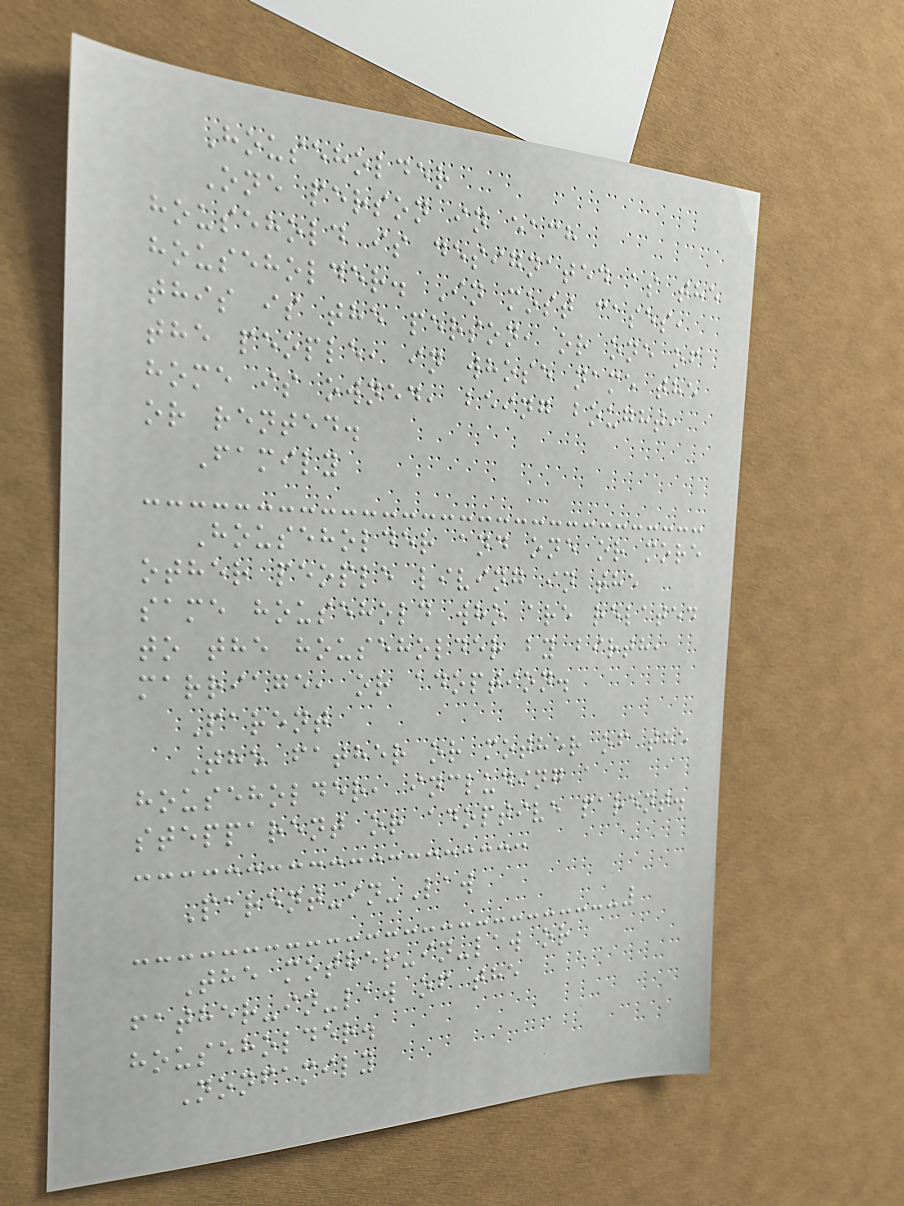Householder
One person in each
household is designated as the
householder. In most cases,
this is the person, or one of
the people, in whose name the
home is owned, being bought,
or rented.
Family
Householder and one or more
other people living in the
same household who are related
to the householder by birth,
marriage, or adoption.
Parent
The father or mother of the
householder, including a
stepparent or adoptive parent.
Parent-in-Law
The mother-in-law or
father-in-law of the
householder.
Nonfamily
